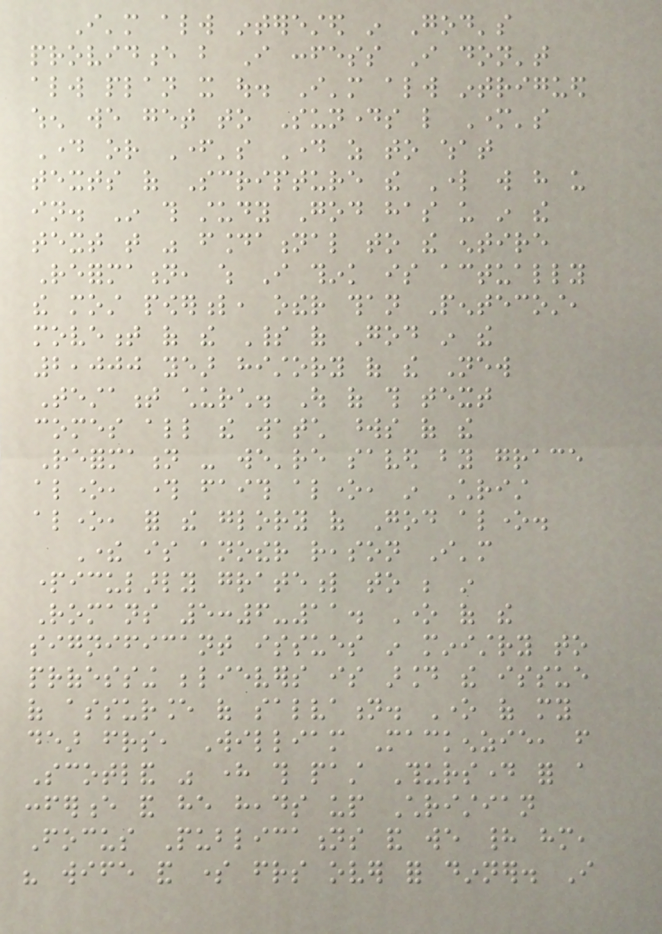I'm always interested in God's
providence but I confess I don't
always plan it out. I'm always intrigued
when we get to Sundays like Mother's
Day or Father's Day as to what
texts of Scripture the Lord will have us
in. In this study God has us in the
text that was foundational to the entire
Reformation, which I think is actually
the most powerful, other than Pentecost,
movement of the Spirit of God in the
2,000 year history of the New
Testament church. Out of this text
comes all the watch words of the
Reformation - we're saved by grace
alone, through faith alone, in Christ
alone, for the glory of God alone.
There is another reason I'm
particularly grateful to be in
Romans 5:6-11. One of the
significant issues in ministry to
professing believers is around the issue
of assurance of salvation. One of my
dear friends, William Mackenzie, from
Scotland was here this past Thursday for a
conference and he heads up Christian
Focus Publications and we had him,
his wife and some friends over for dinner. I
